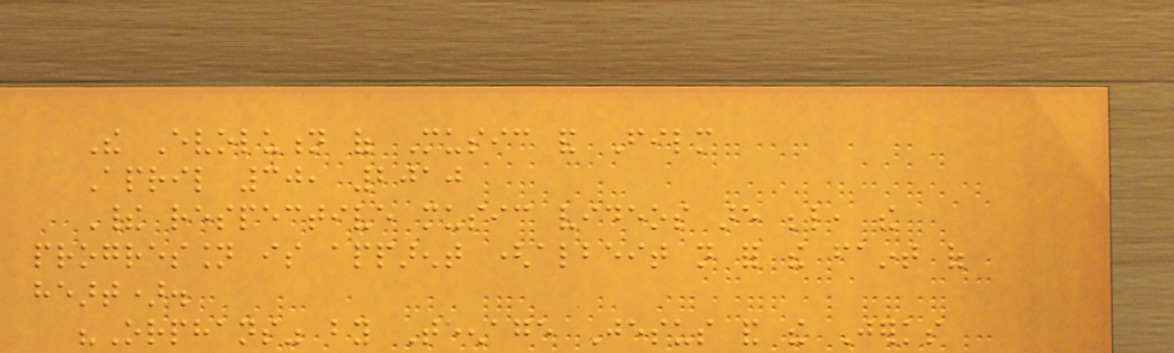The Evolution of Music and Film
April 30, 2010
Their respective music videos are below, the
progression is apparent (albeit not for the faint of
heart).
"Orphans" by Teenage Jesus and the Jerks
